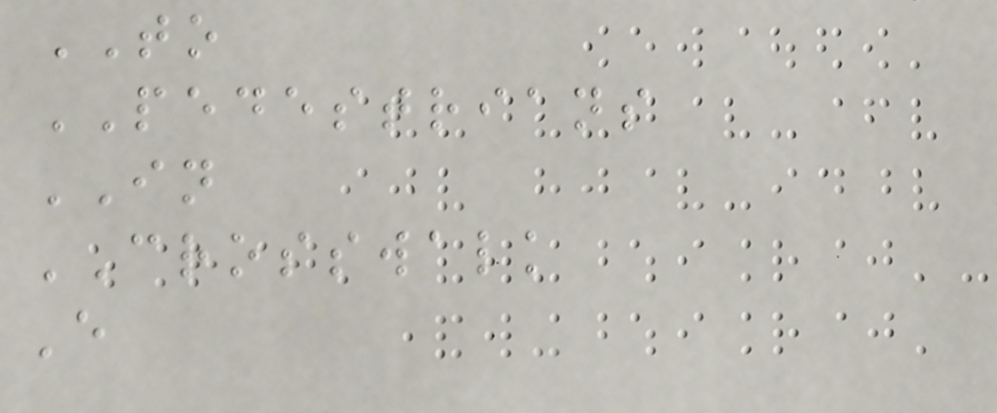TO
PEDESTRIANS
IN
CROSSWALK
E
